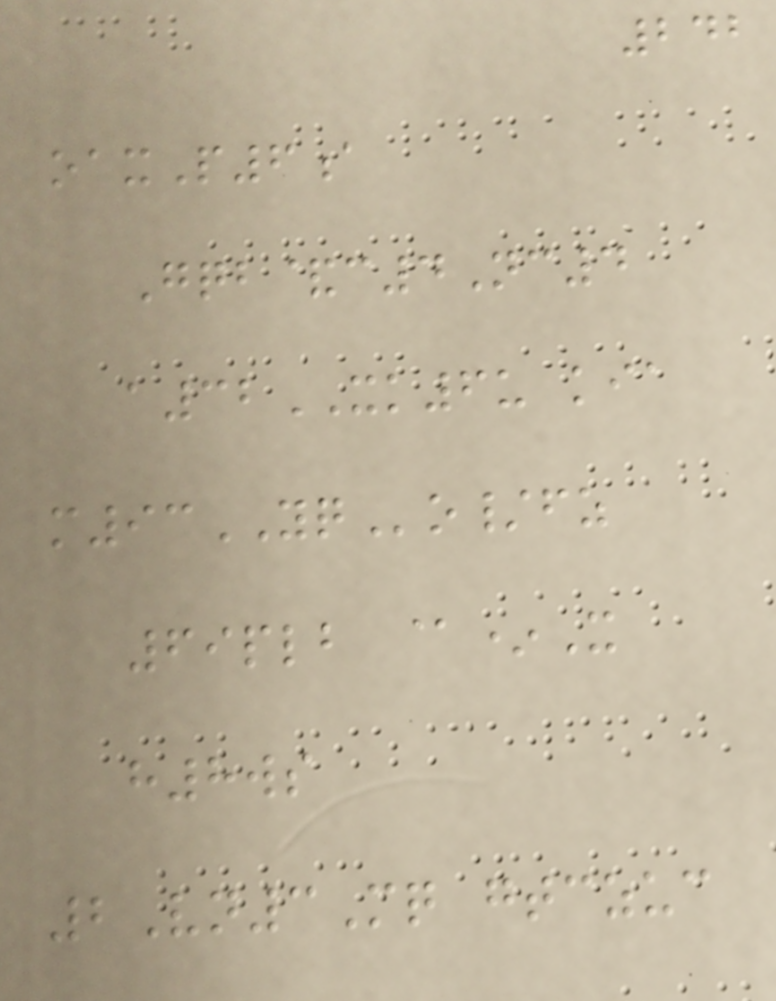242
oaxP6a
Gqb&c4Nc4
a32XK6u kia
m93YQo/fz
69plb @*X
h8ws
2Vn3Mq gtczuc
